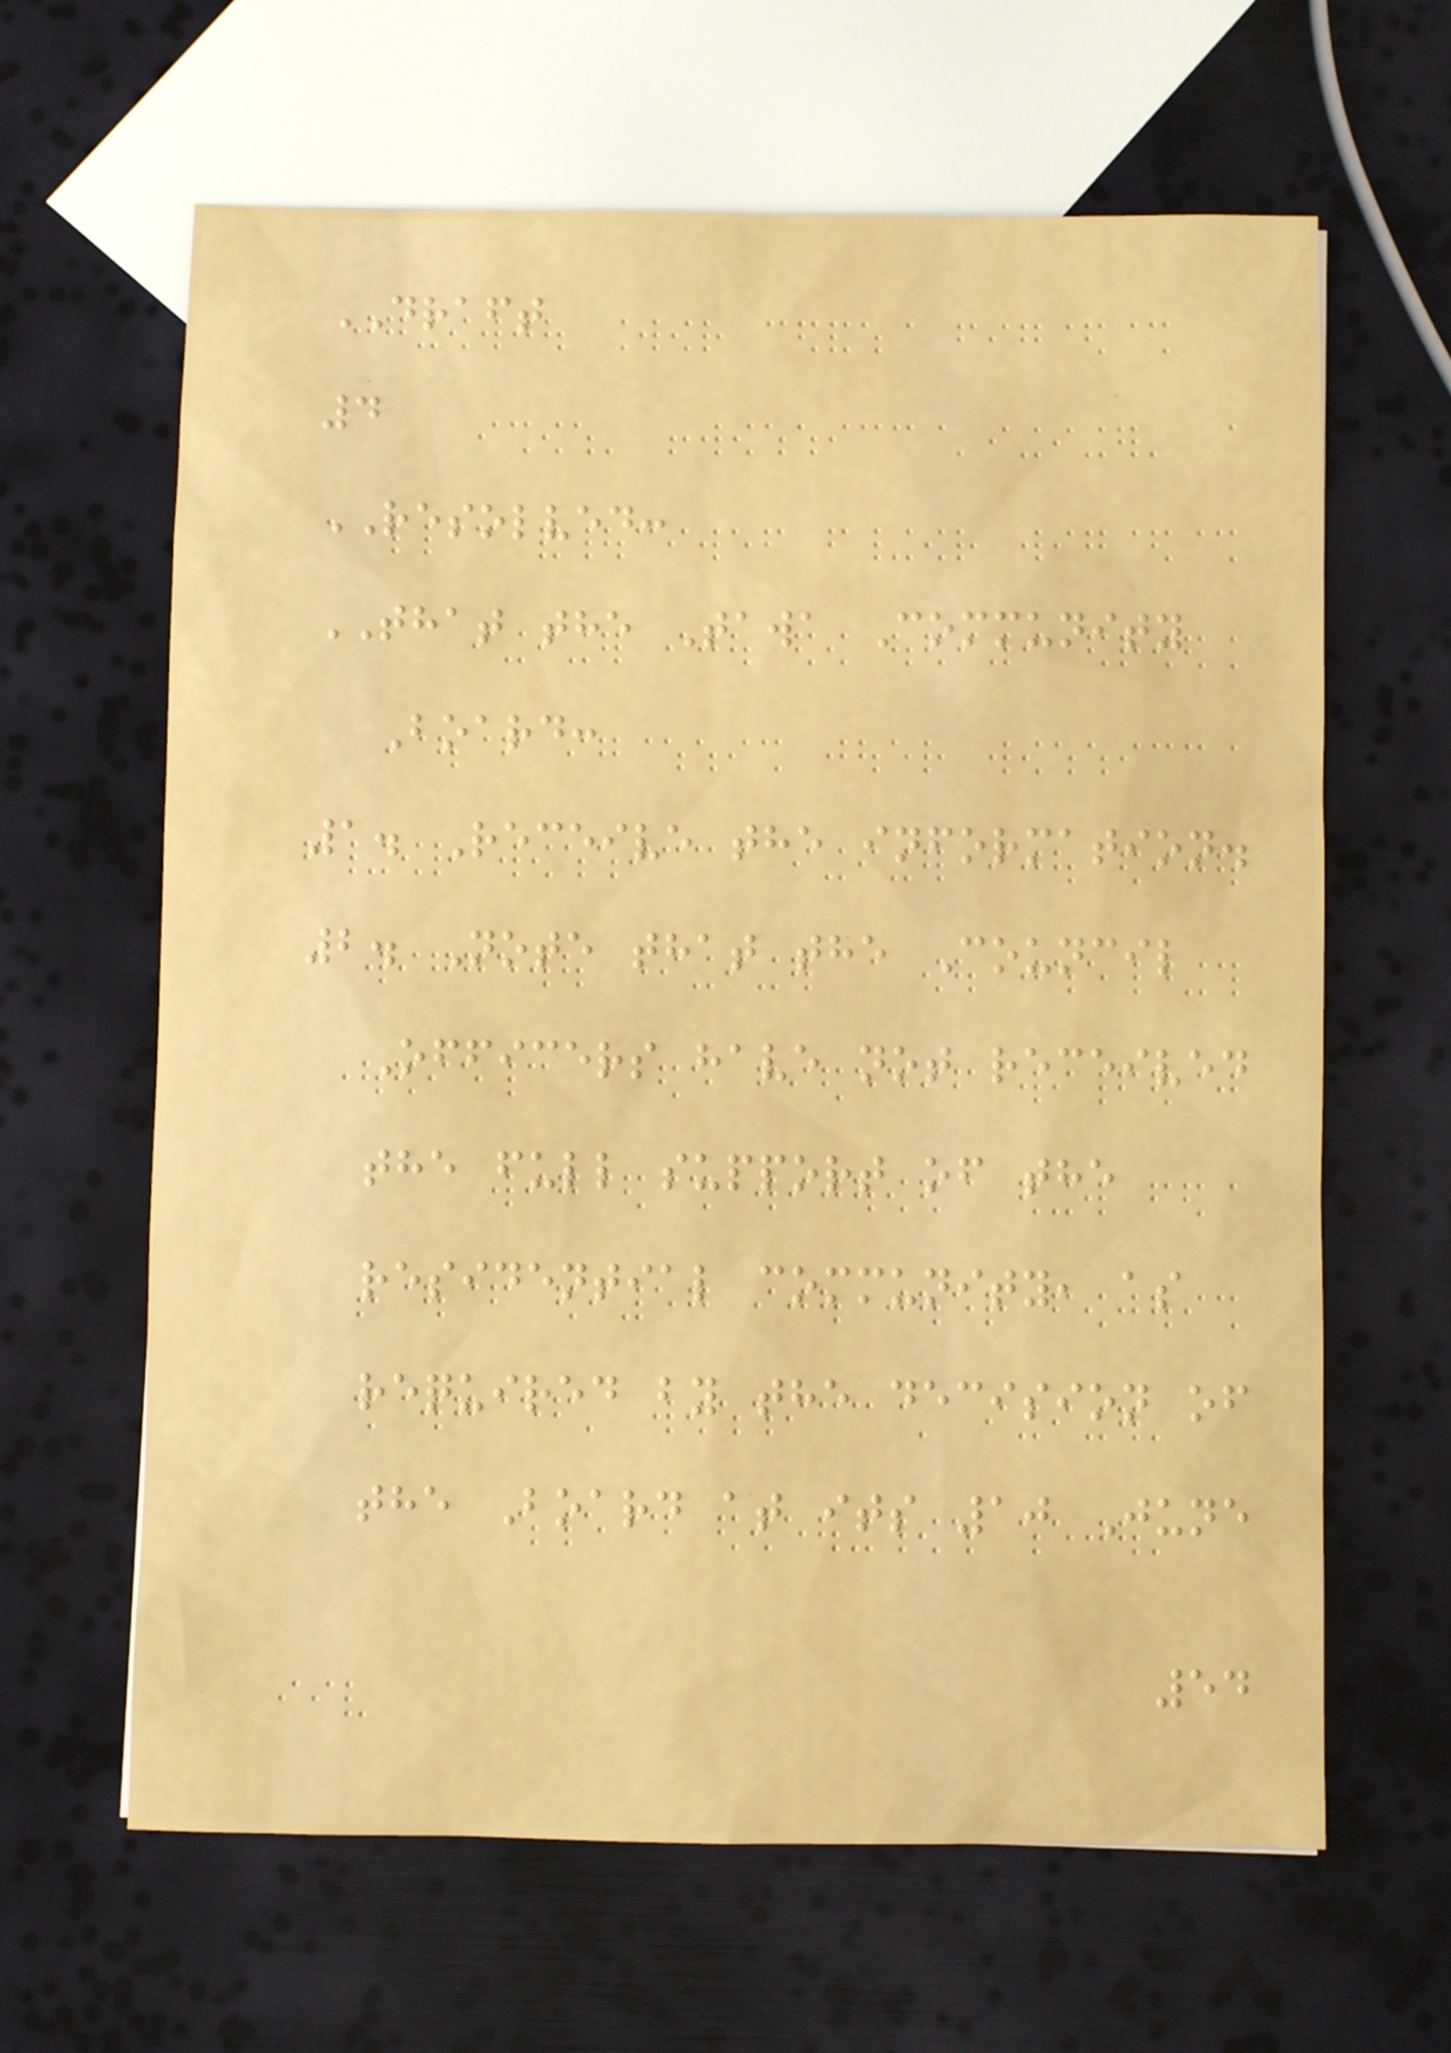DRAFT
4
RESOLVED:
THAT the Tawa Community
Board:
1. Receive the information.
2. Note that the Council
Officers have not received
the full support of the
residential community, as
required by the decision of
the Board at its 10 June
54
